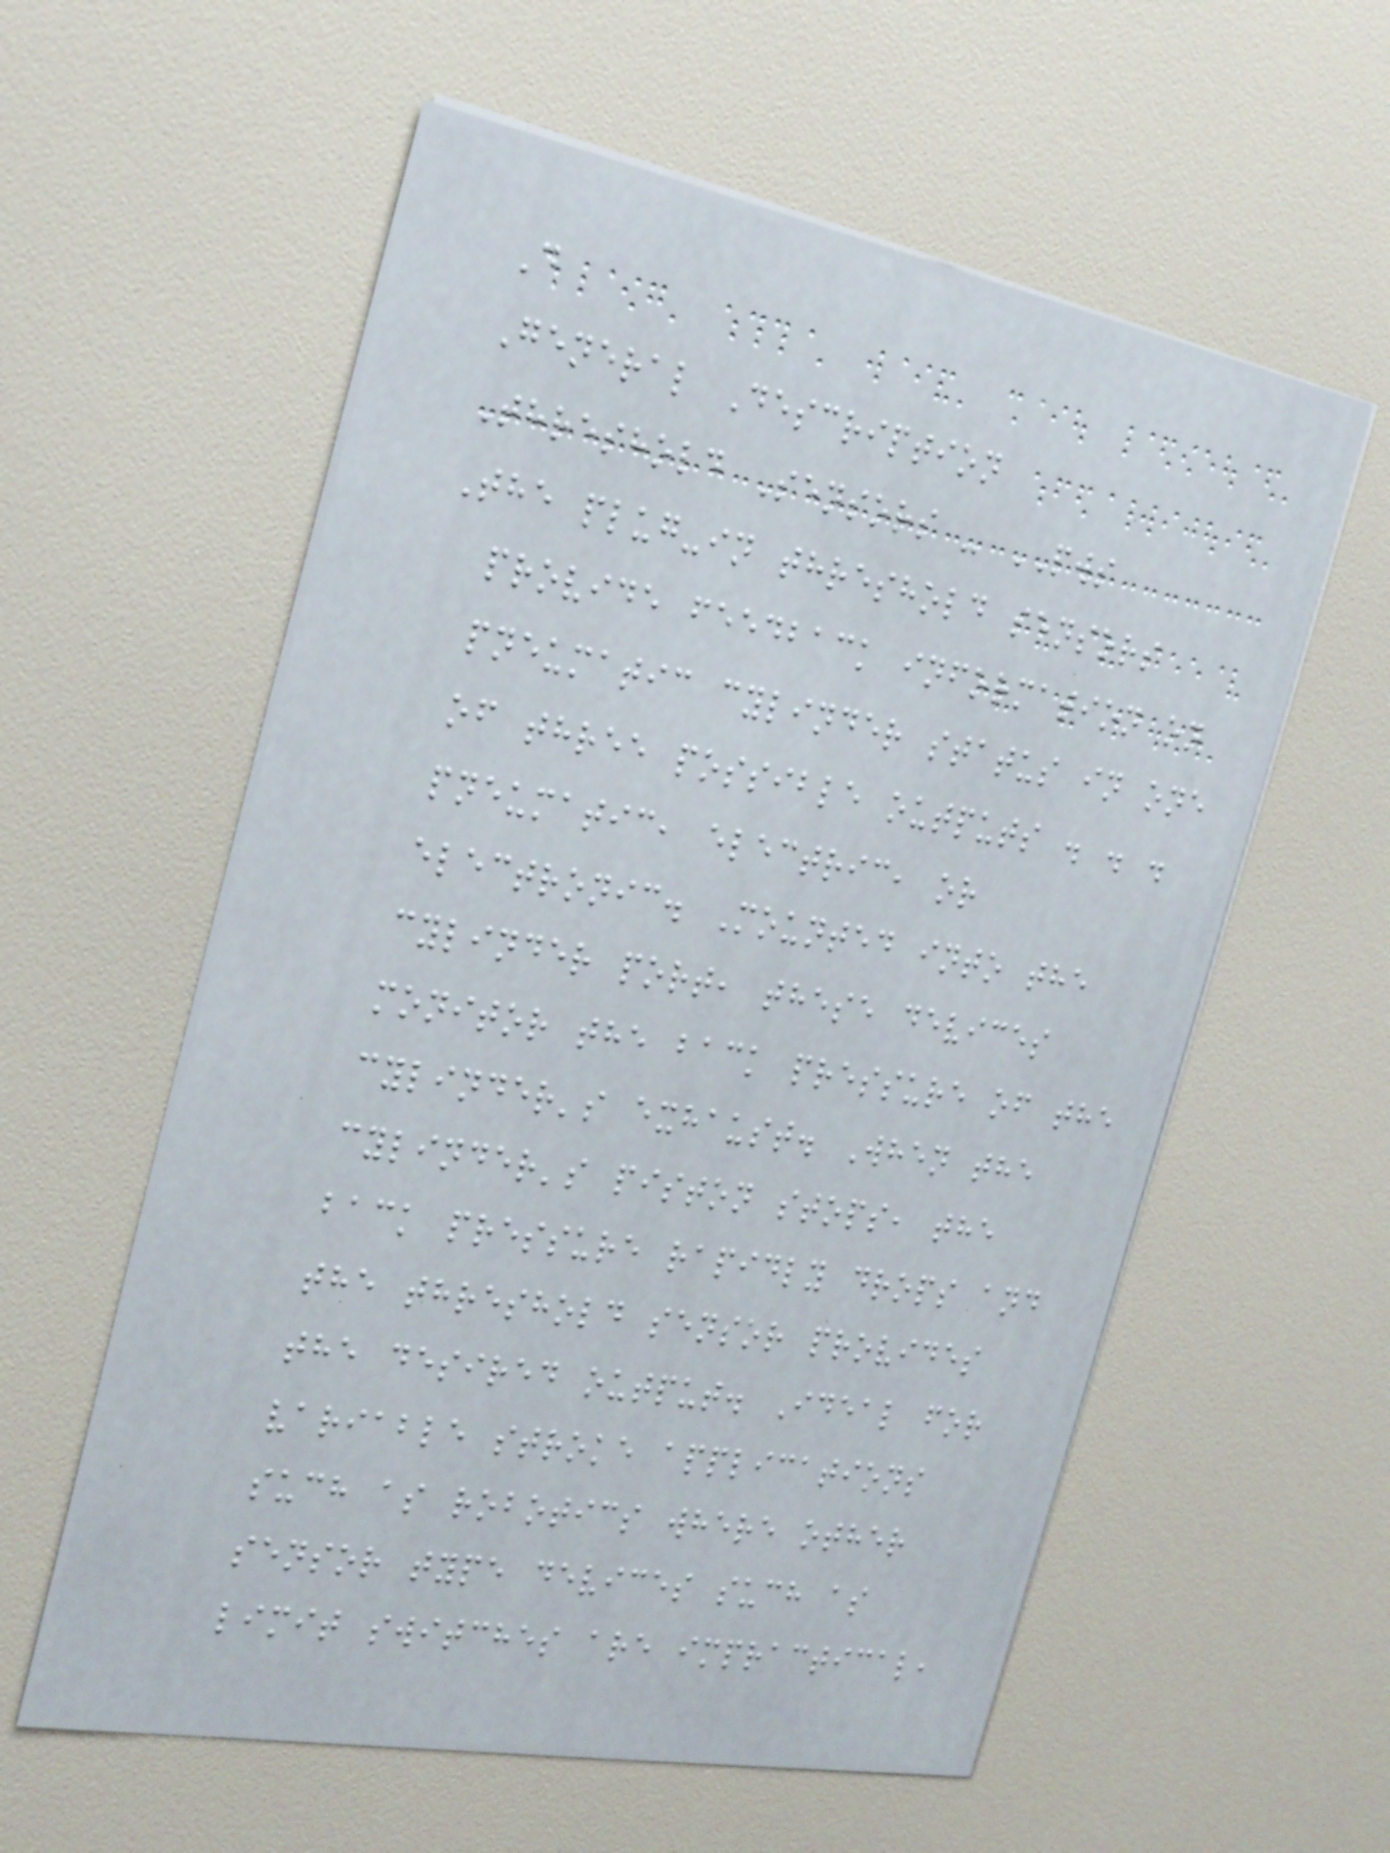D
General Description
Threshold Sensors - PWS
The plug-in threshold sensors
provide feedback information on
pneumatic cylinder status in one
of three possible outputs . . .
pneumatic, electric, or
electronic. Mounted into the
cylinder port, these devices
monitor the back pressure of the
cylinder's exhaust. When the
cylinder's piston stops, the
back pressure rapidly drops and
the threshold sensor provides
the desired output. Ideal for
variable stroke applications
such as robotics where other
sensor type devices such as
limit switches are impractical,
